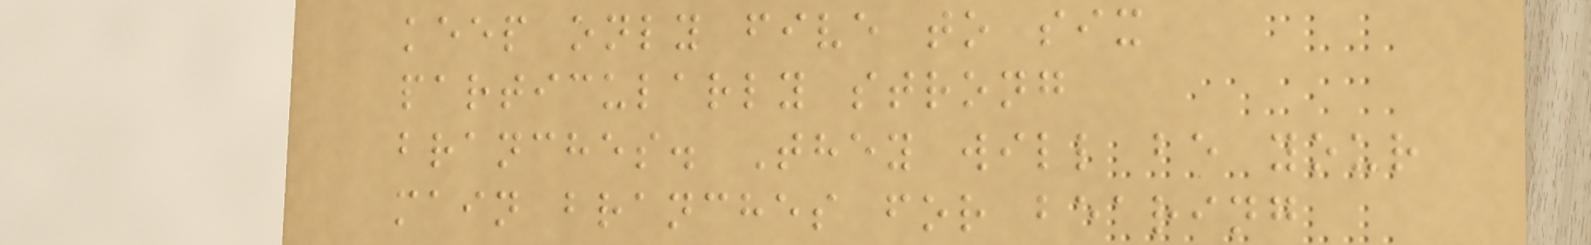keep only five to six
particularly strong
branches. They will be your
main branches for bearing
